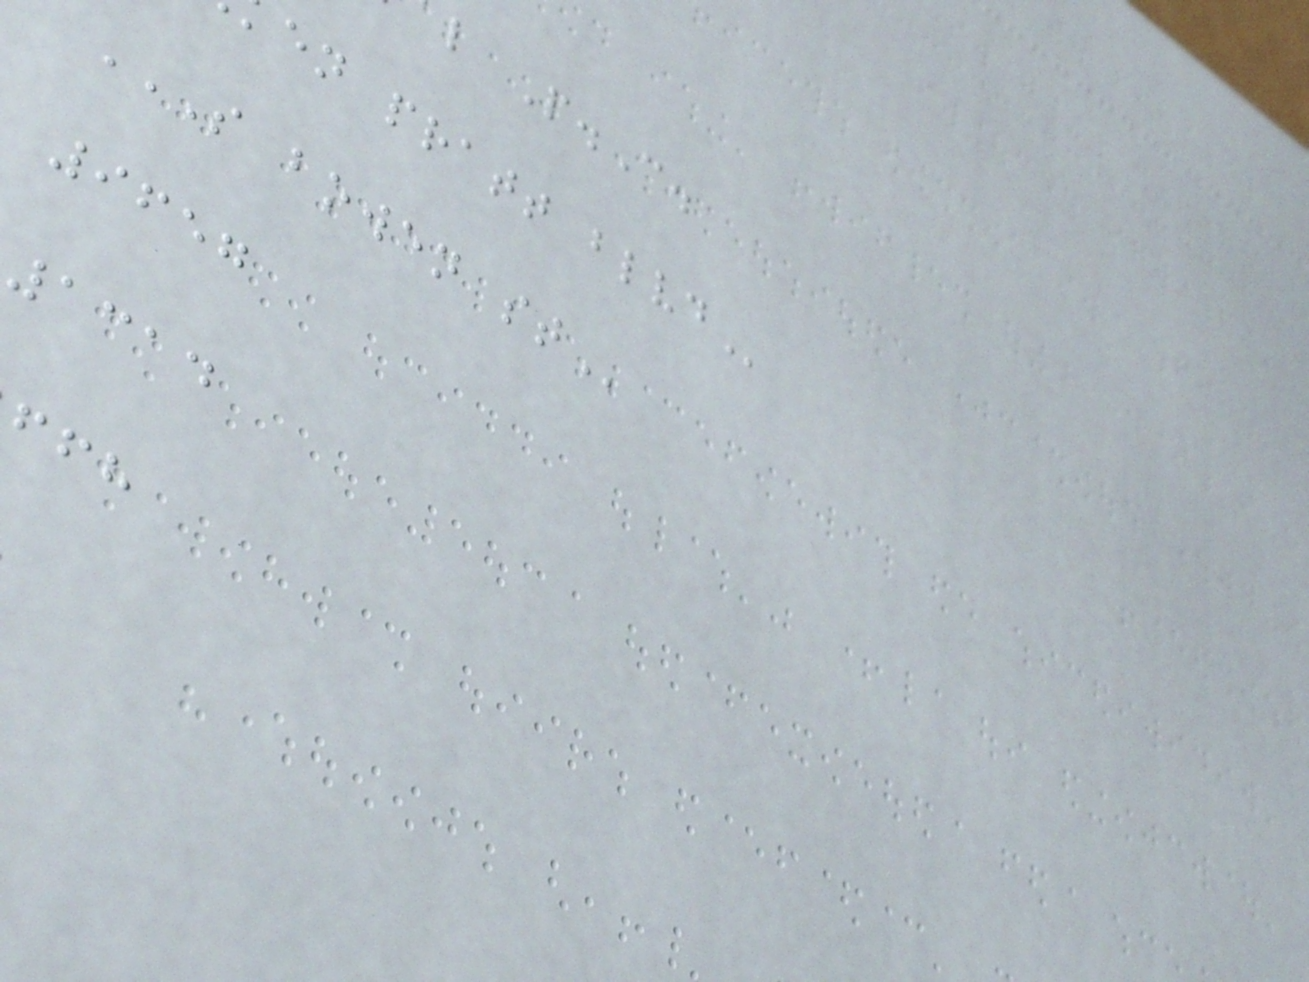l P.C.
en pratt
S BOWEN ST
9657
1314
